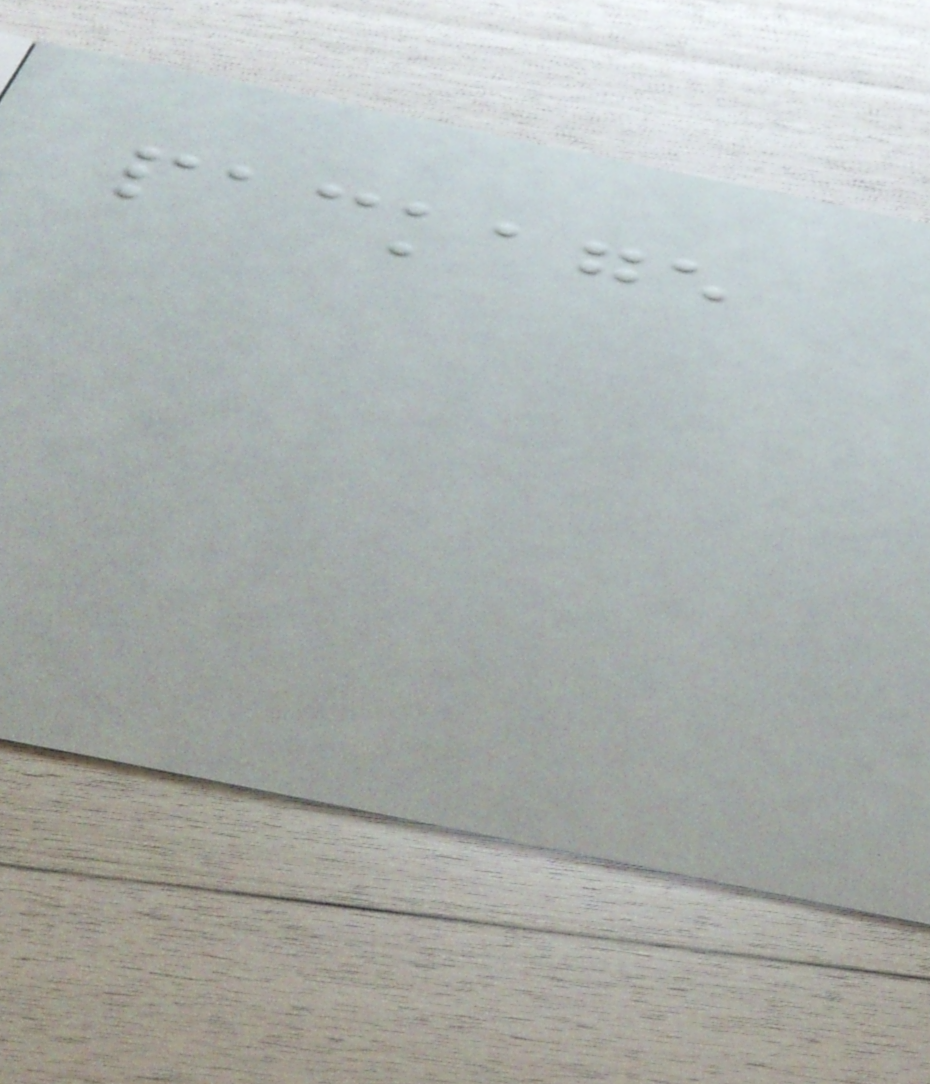package
